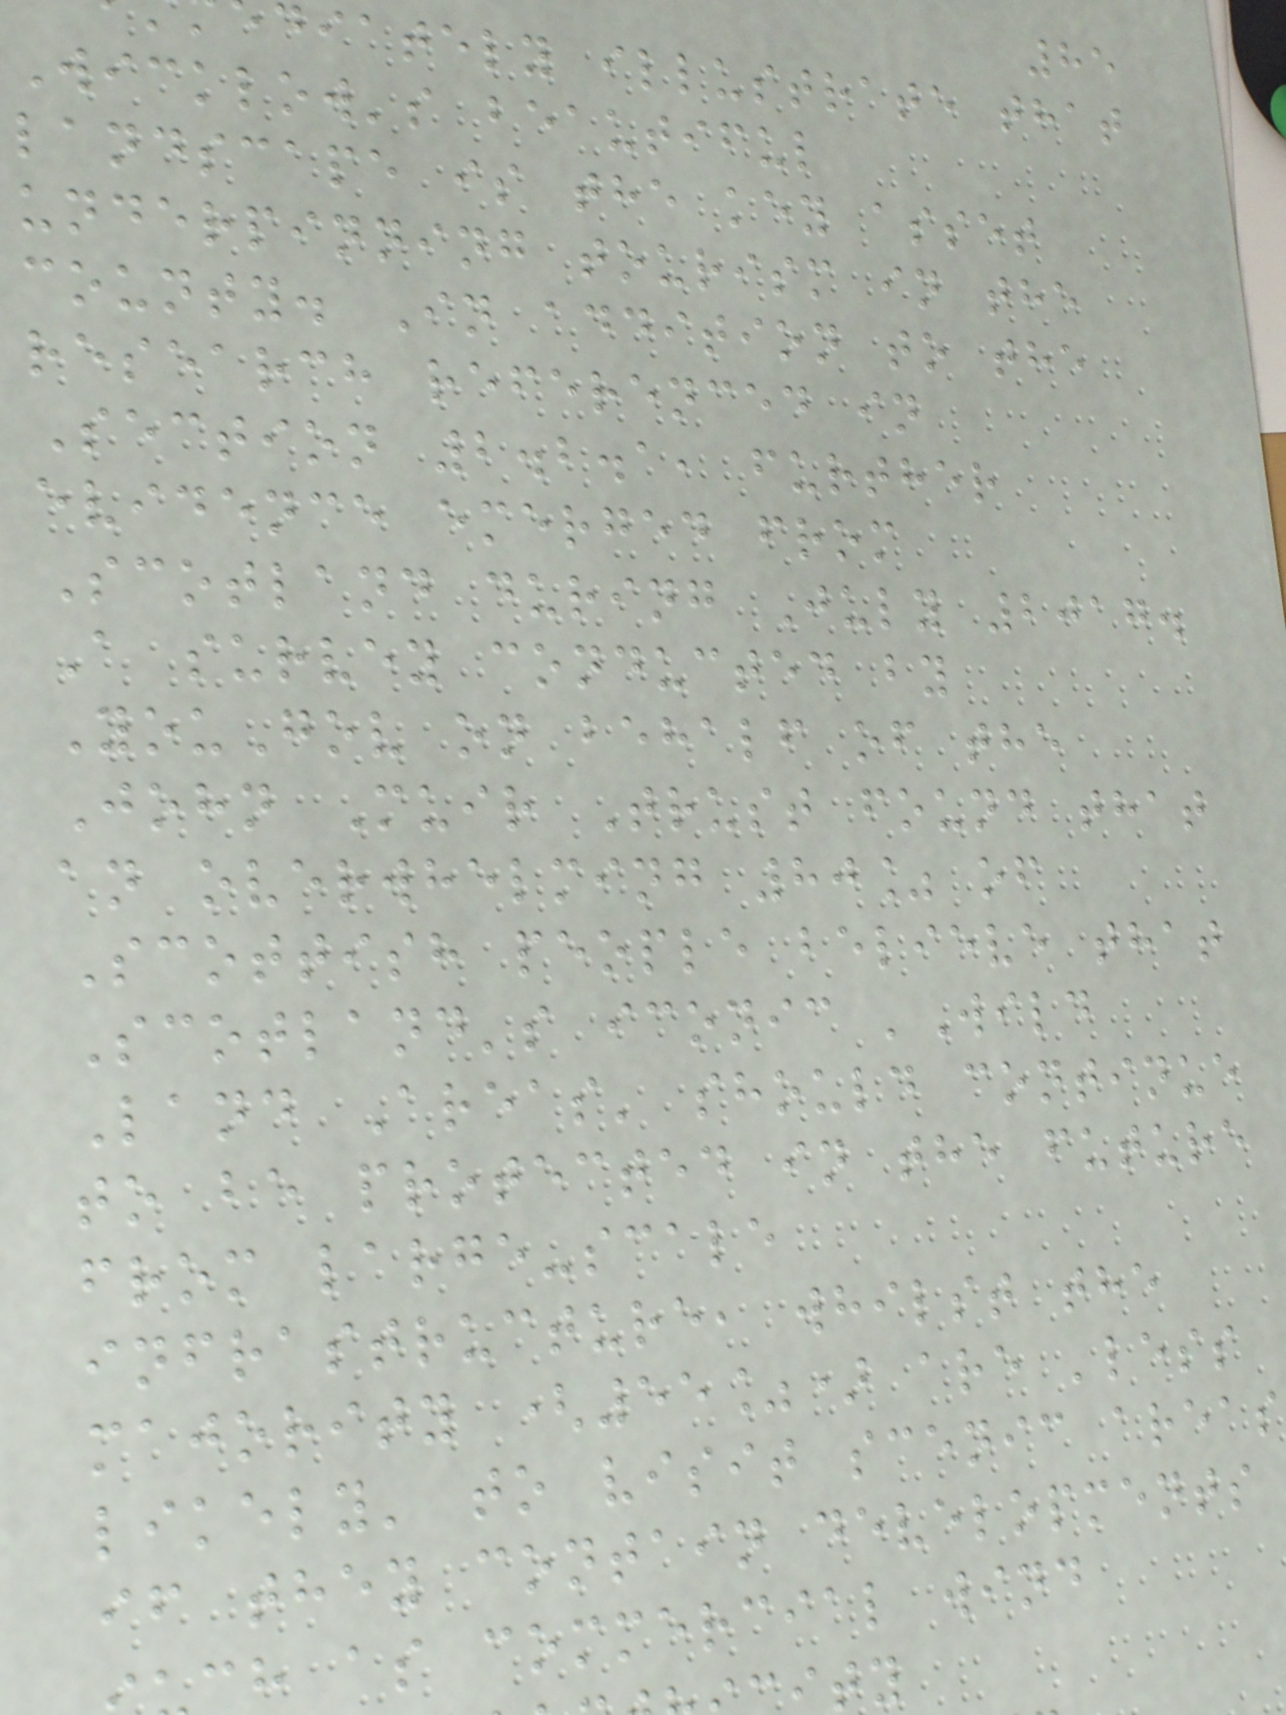85
diately illustrate that
Wicklow's beautiful
landscape is the key asset
underpinning tourism in the
county. In addition to the
research referenced in
Section 2.2.1, further
evidence emerged from
Scotland during July 2017.
A survey conducted by
YouGov on behalf of the
John Muir Trust found that
an overwhelming 80% of
Scottish people believe that
Scotland's iconic 'Wild
Land Areas' should continue
to be protected in the future
from large-scale
infrastructure, whilst the
majority (55%) are 'less
likely' to visit scenic areas
if they contain developments
h as commercial wind
